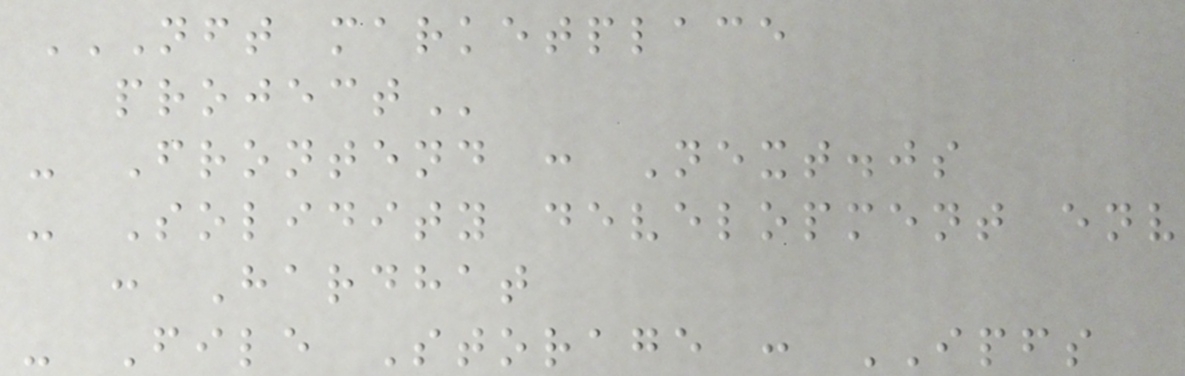NFT MARKETPLACE
PROJECT
- Frontend : Next.js
- Solidity development env
: Hardhat
- File Storage : IPFS
